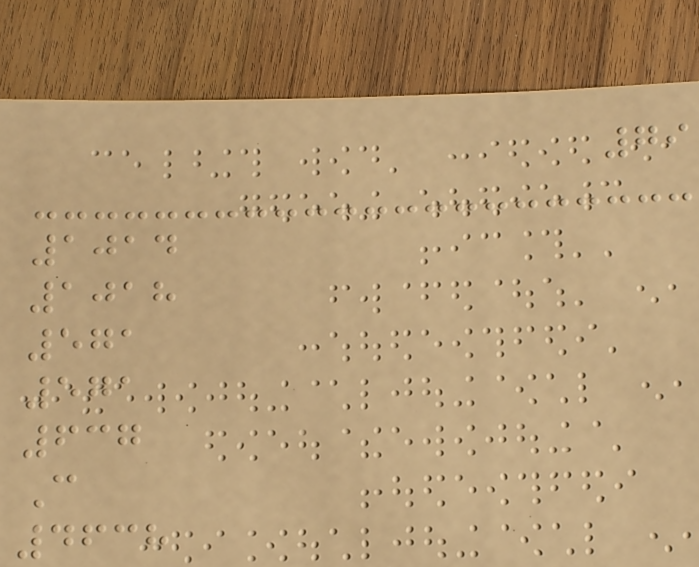79
1014
1018
571
571
637
C
4638
